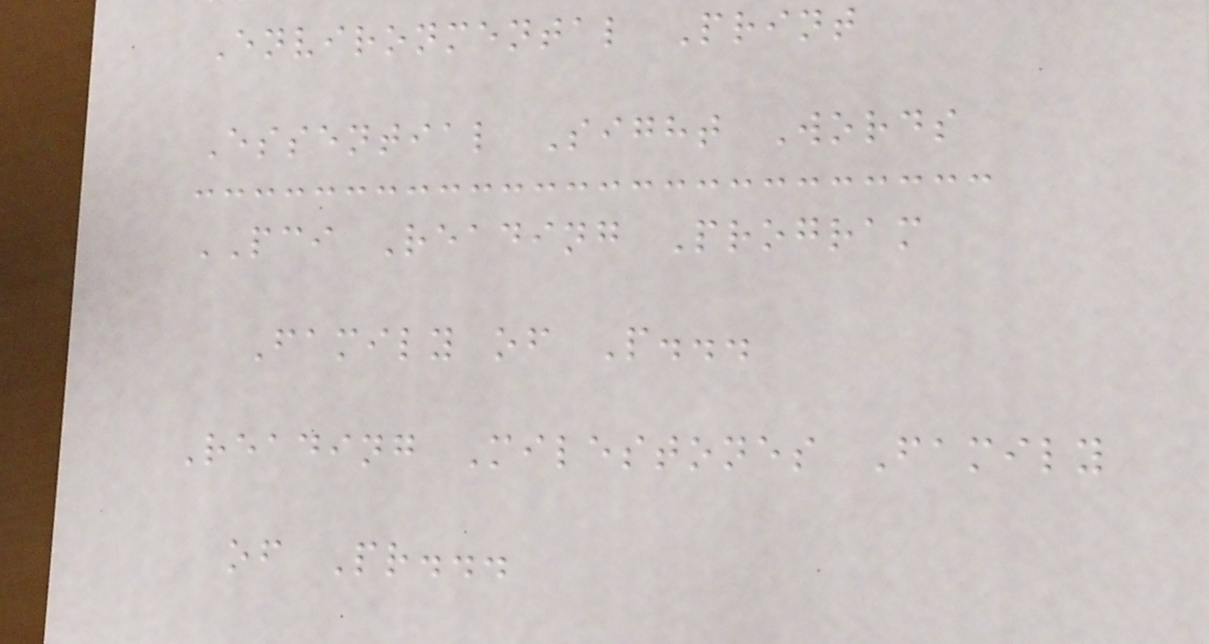Environmental Print
Essential Sight Words
PCI Reading Program
Family of P...
Reading Milestones Family
of Pr...
